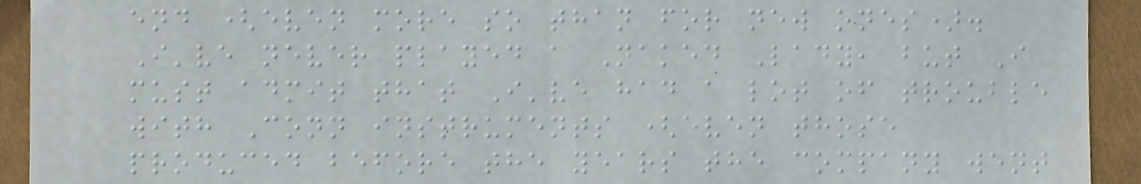end (even more so than for new ones).
I've never played a Naked Lady, but I
must admit that I've had a lot of trouble
with Conn instruments (even those
produced before the years the company went
